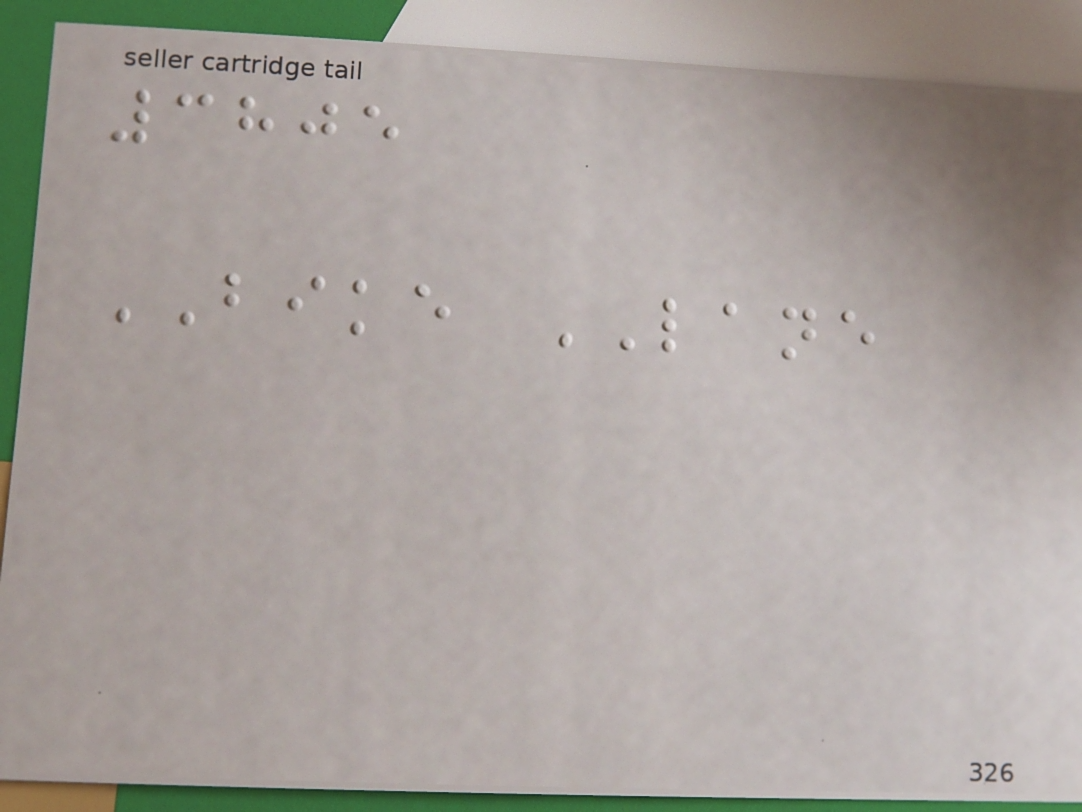3805
BIKE LANE
